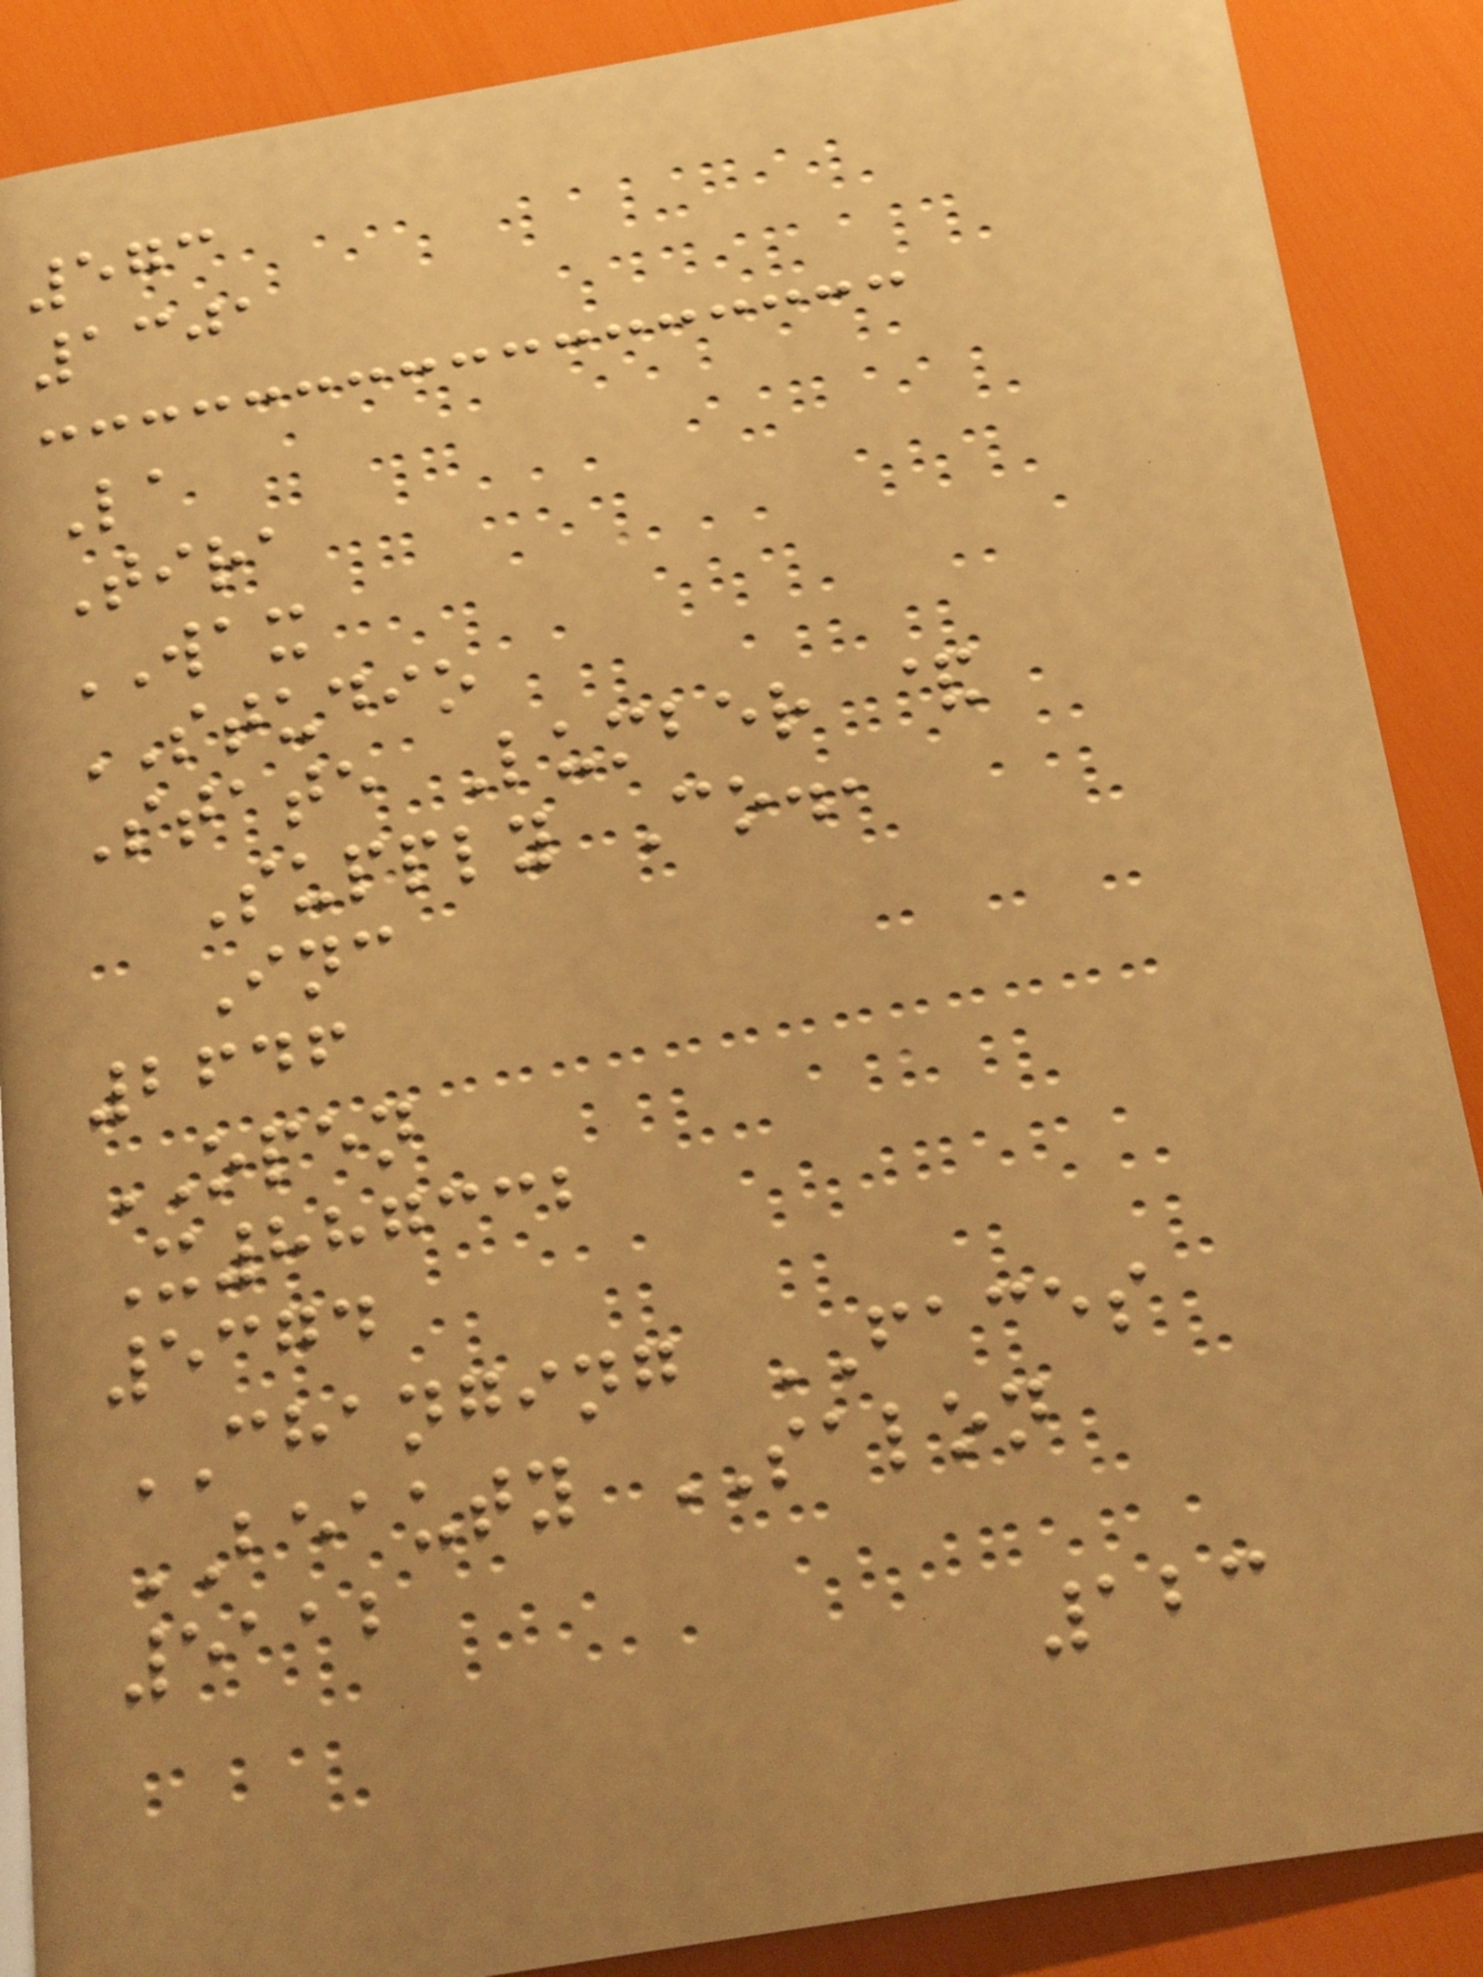573
1301
La
Tira
WAX
STUDIO
State Lumber &
Supply Co.,
Inc
2646
OPEN
X887332
5374
CHANGING FACES
BEAUTY SALON
5112
123
